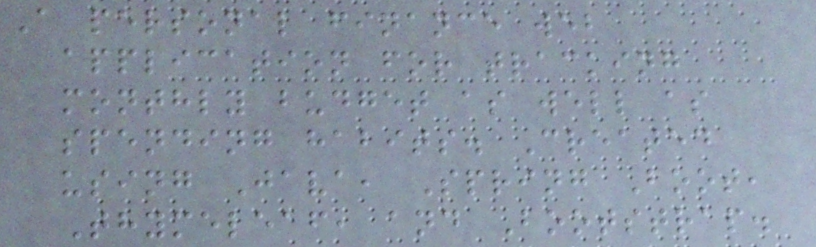A personal finance web
application for tracking
monthly budget as well as
spending habits. Created
using Java, Spring Boot,
Thymeleaf, and Bootstrap.
